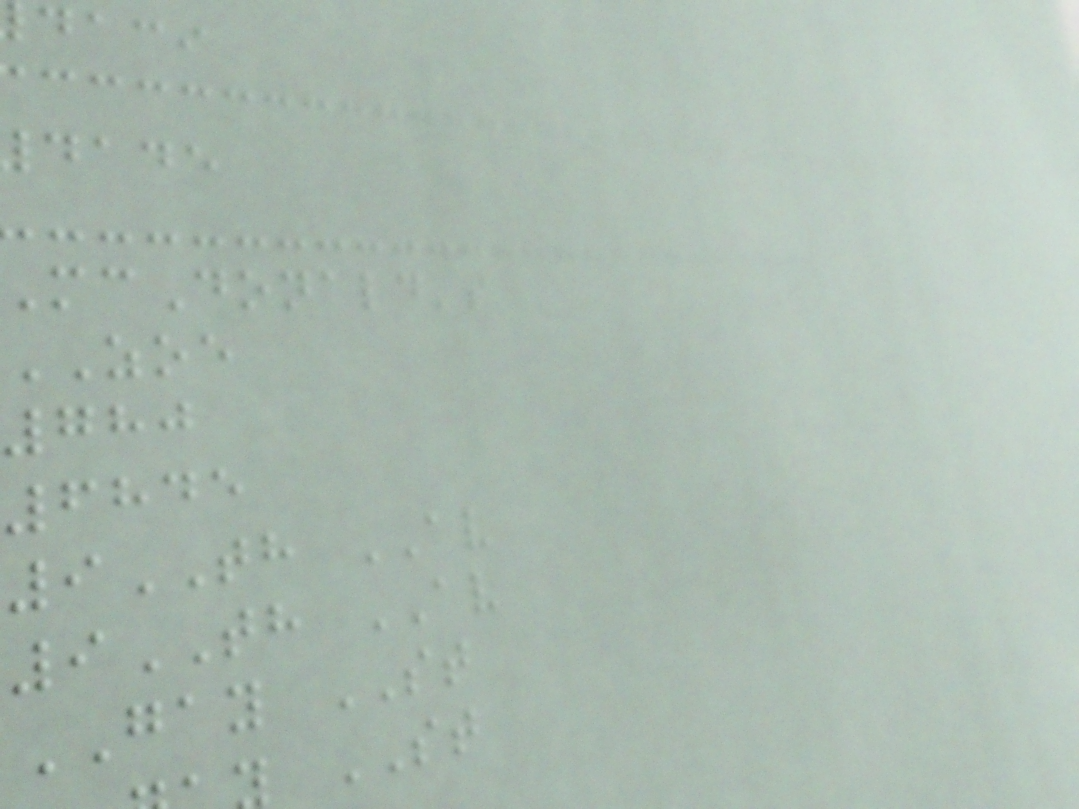daci
dade
cDonald's
780
6845
9TH AV
9TH AV
GAY ST
ST
